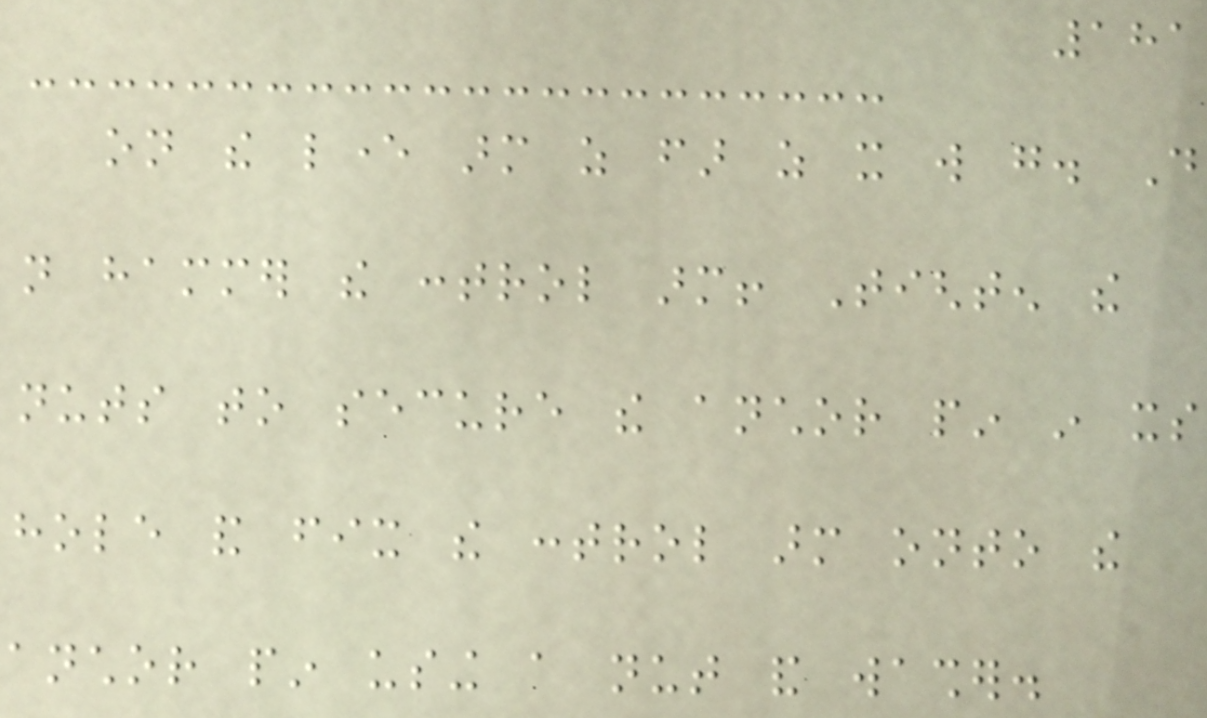181
on the lever arm as far as it will go. Do
not hammer the control arm! Tighten the
nuts to secure the anchor pin in its
hole and fix the control arm onto the
anchor pin using a nut and washer.
